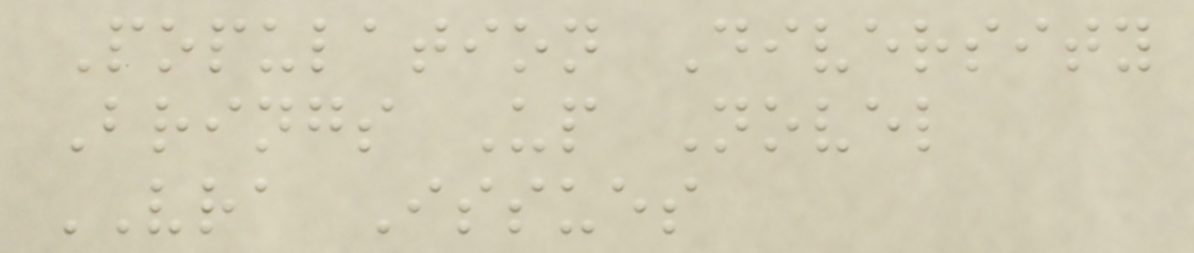Population Diversity
Brings Up Novel
VRA Issues
